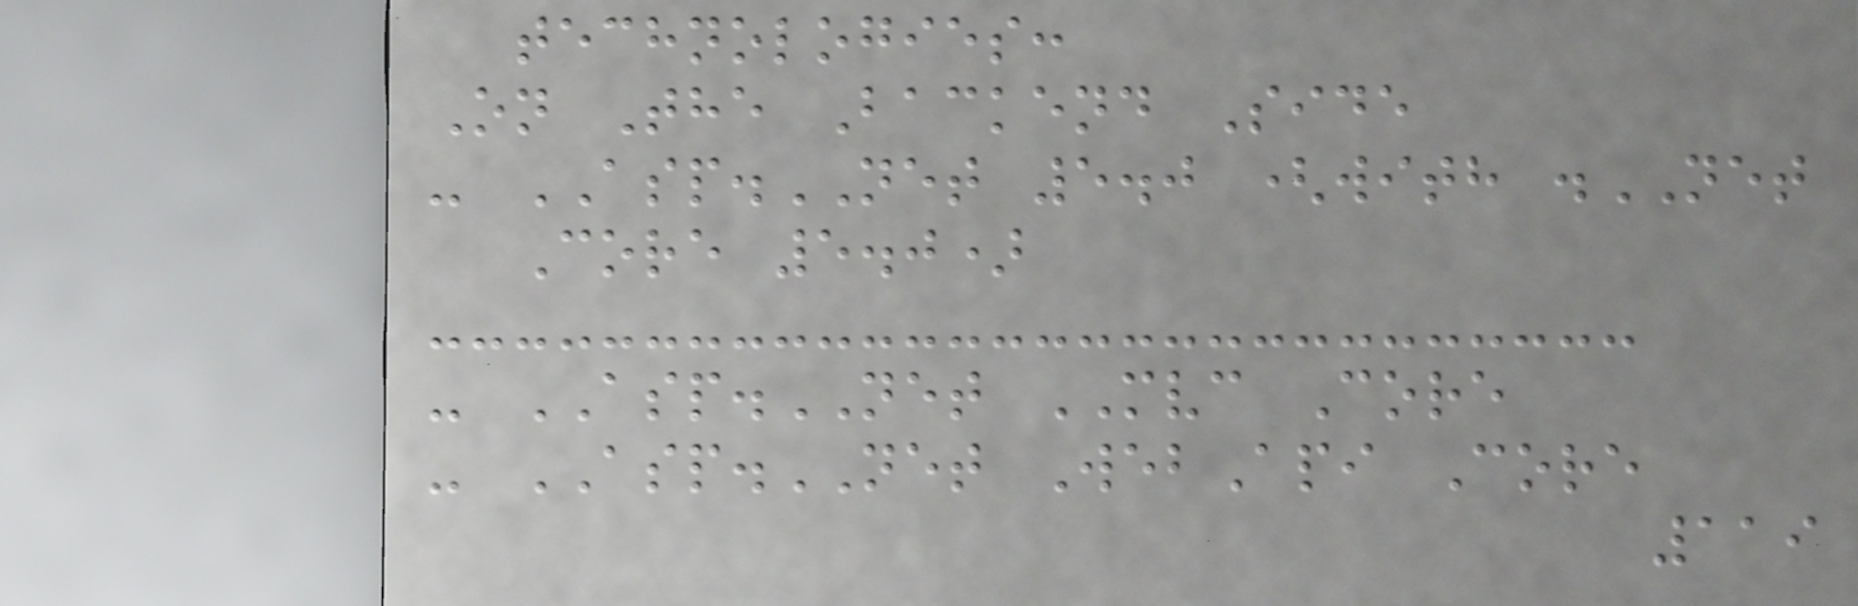technologies:
On The Backend Side
- ASP.NET 5.0 (with .NET
Core 5.0)
- ASP.NET MVC Core
- ASP.NET WebApi Core
119
